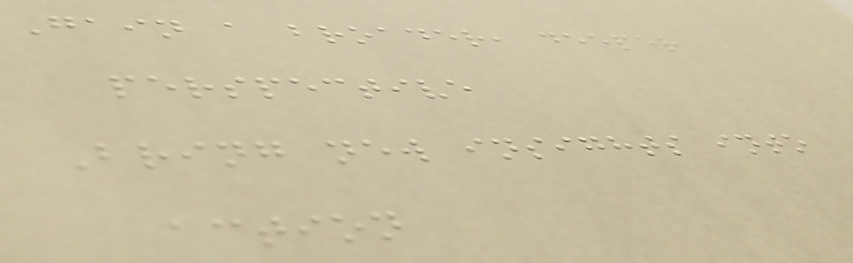Gain a broader, deeper
perspective
Bring new insights into
action
